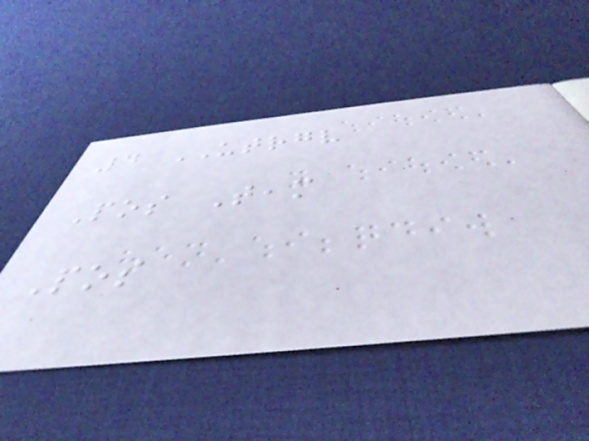4 UTRGV
Pos Team
Pos
